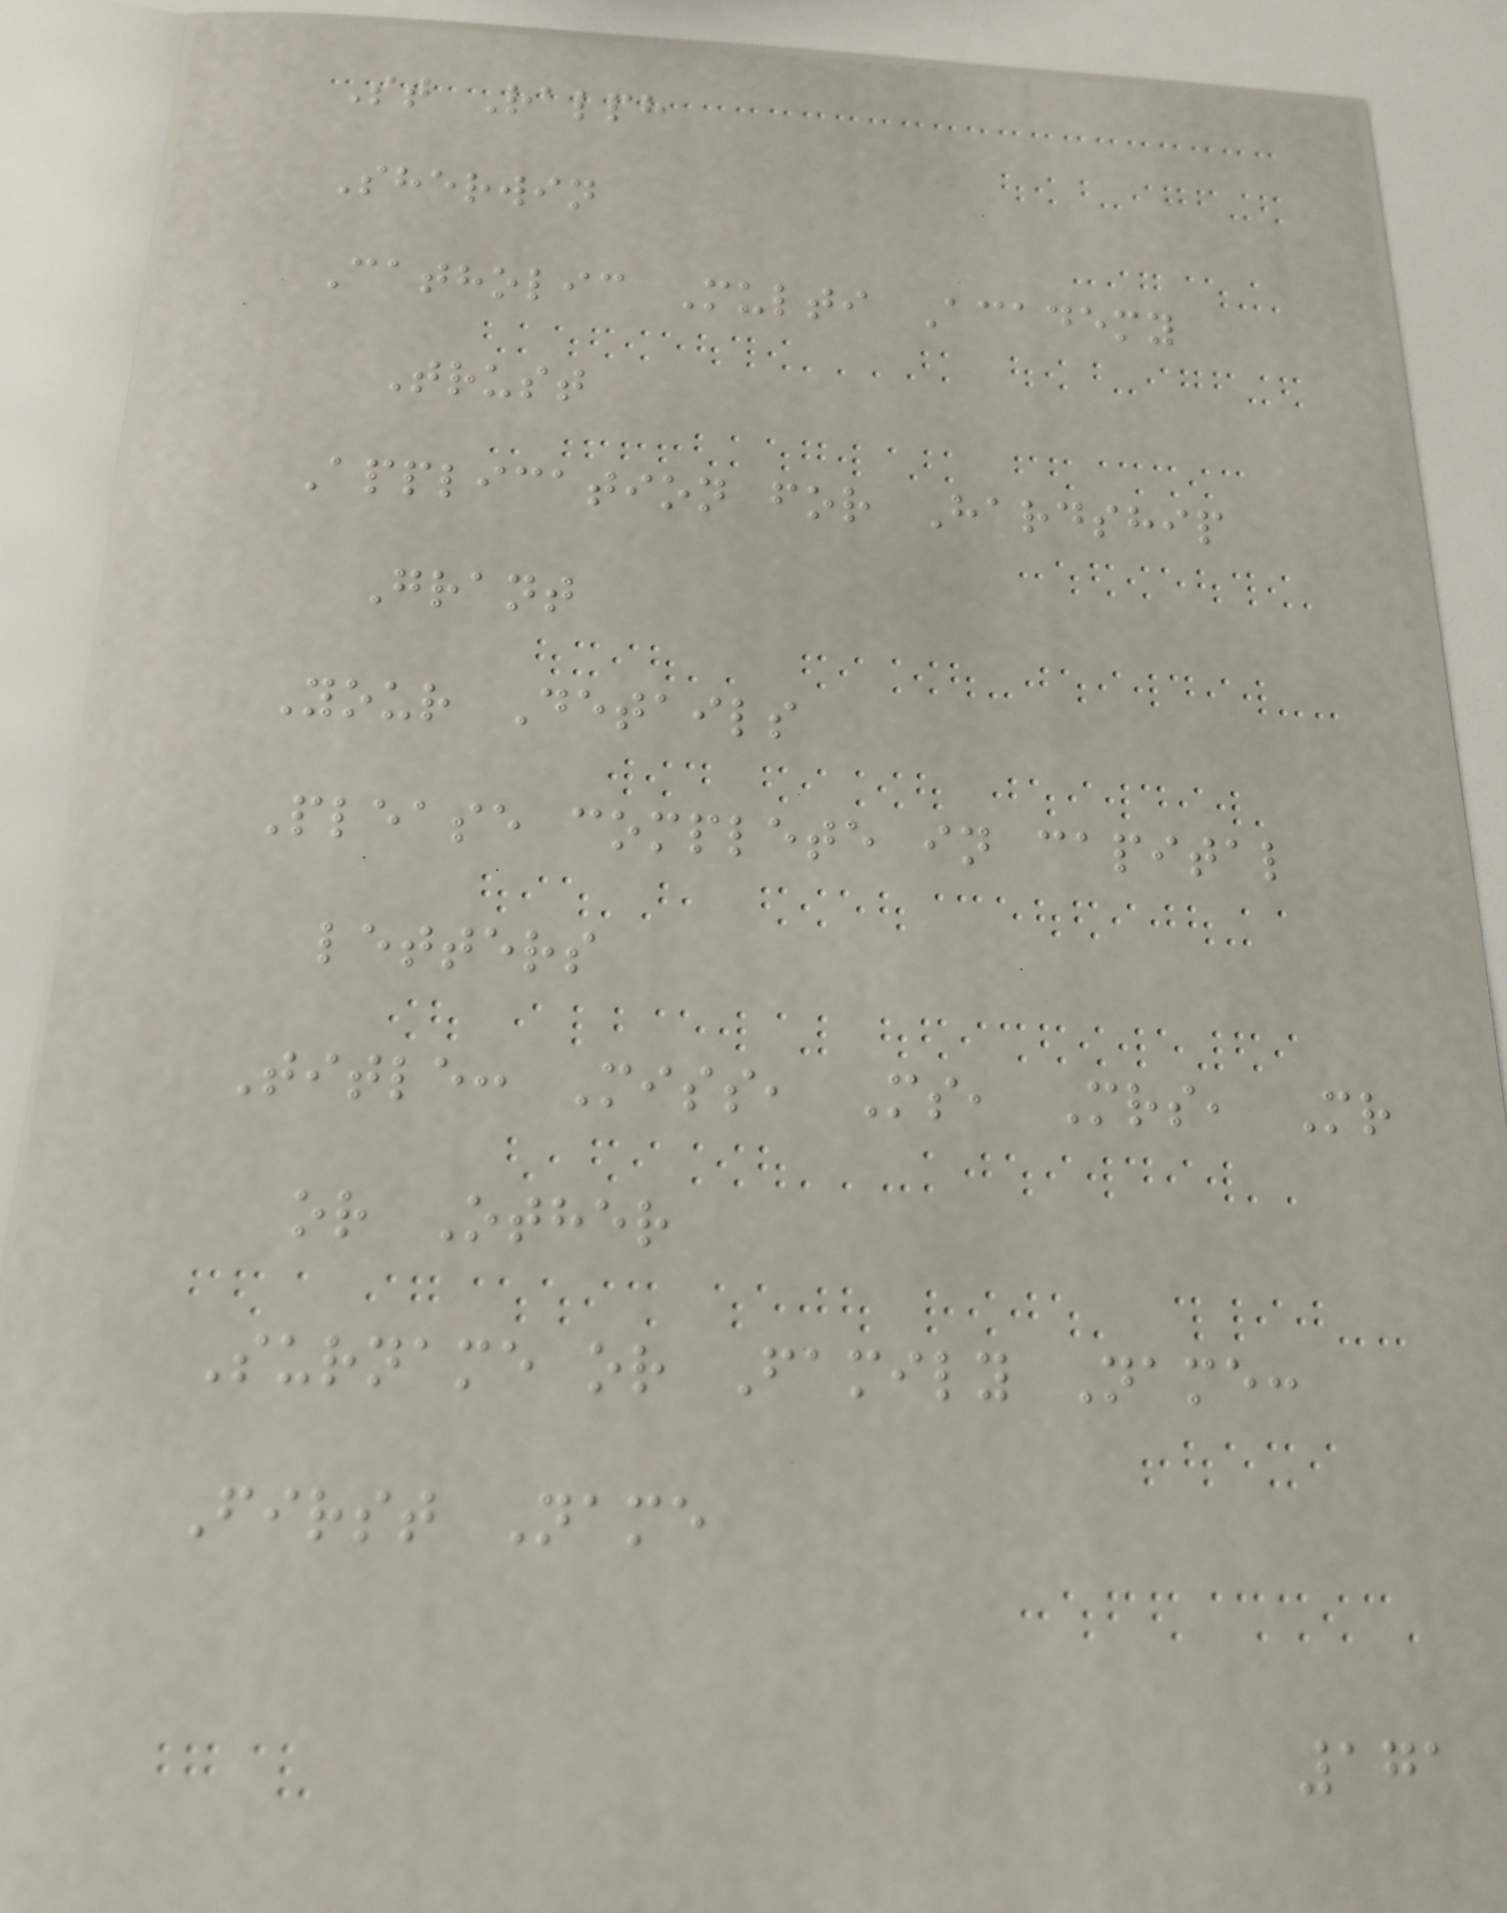St Ralph
Sherwin
Catholic Multi Academy
Trust
Application for Hardship
Grant
Your Details
Please complete in capital
letters
Title: Miss, Ms, Mrs, Mr
or Other
Surname or Family Name:
First Name
171
